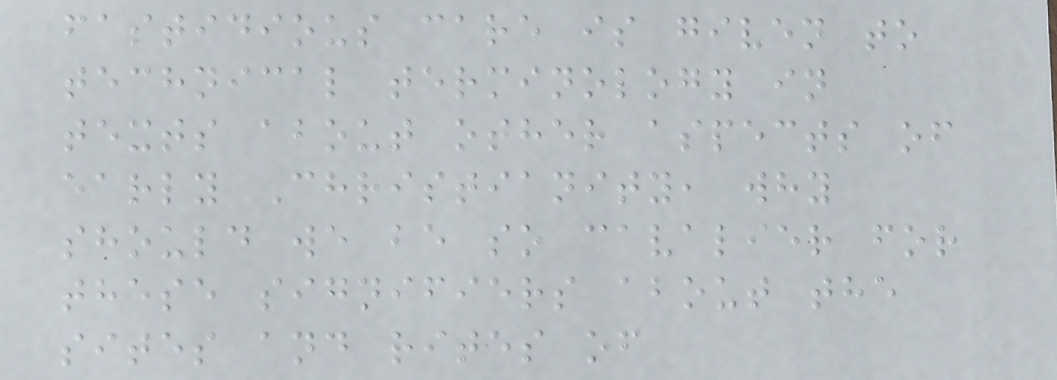fastidious care is given to
technical terminology in
texts about other aspects of
early Christianity, why
should we be so cavalier for
these signifiers about the
sites and rites of
